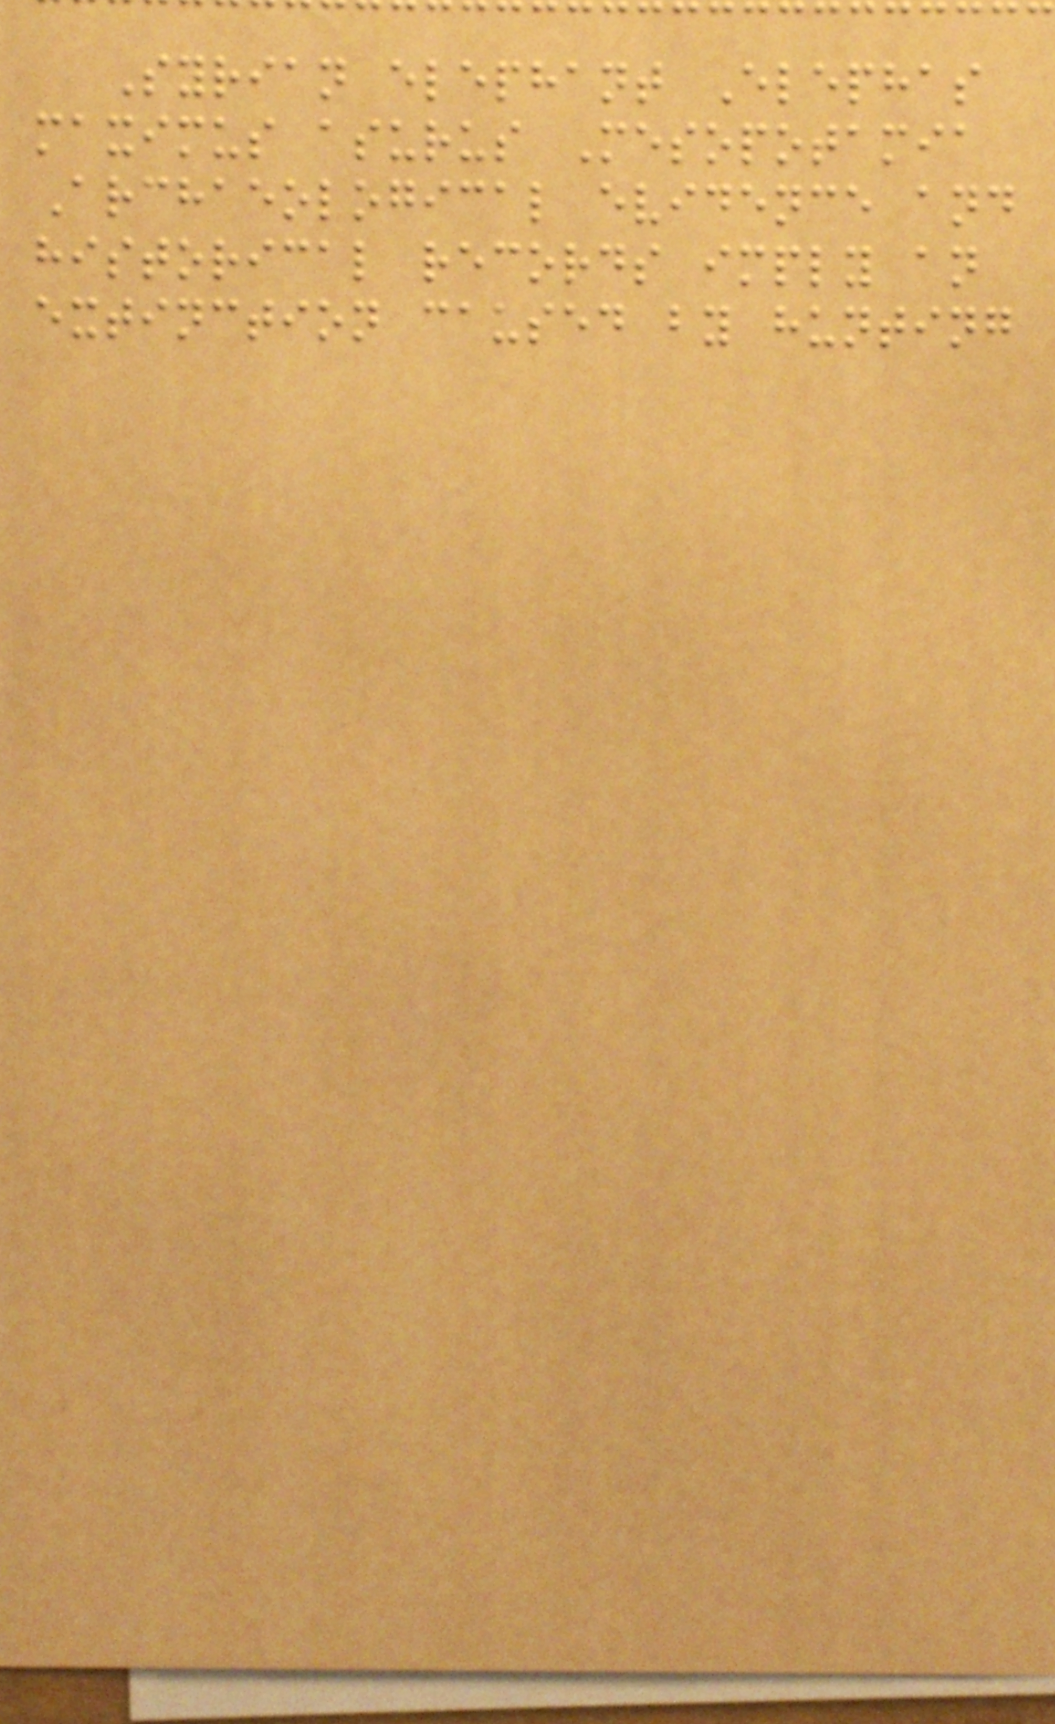Syrian elephant Elephas
maximus asurus Mesopotamia
Archaeological evidence and
historical records imply an
extinction caused by hunting
